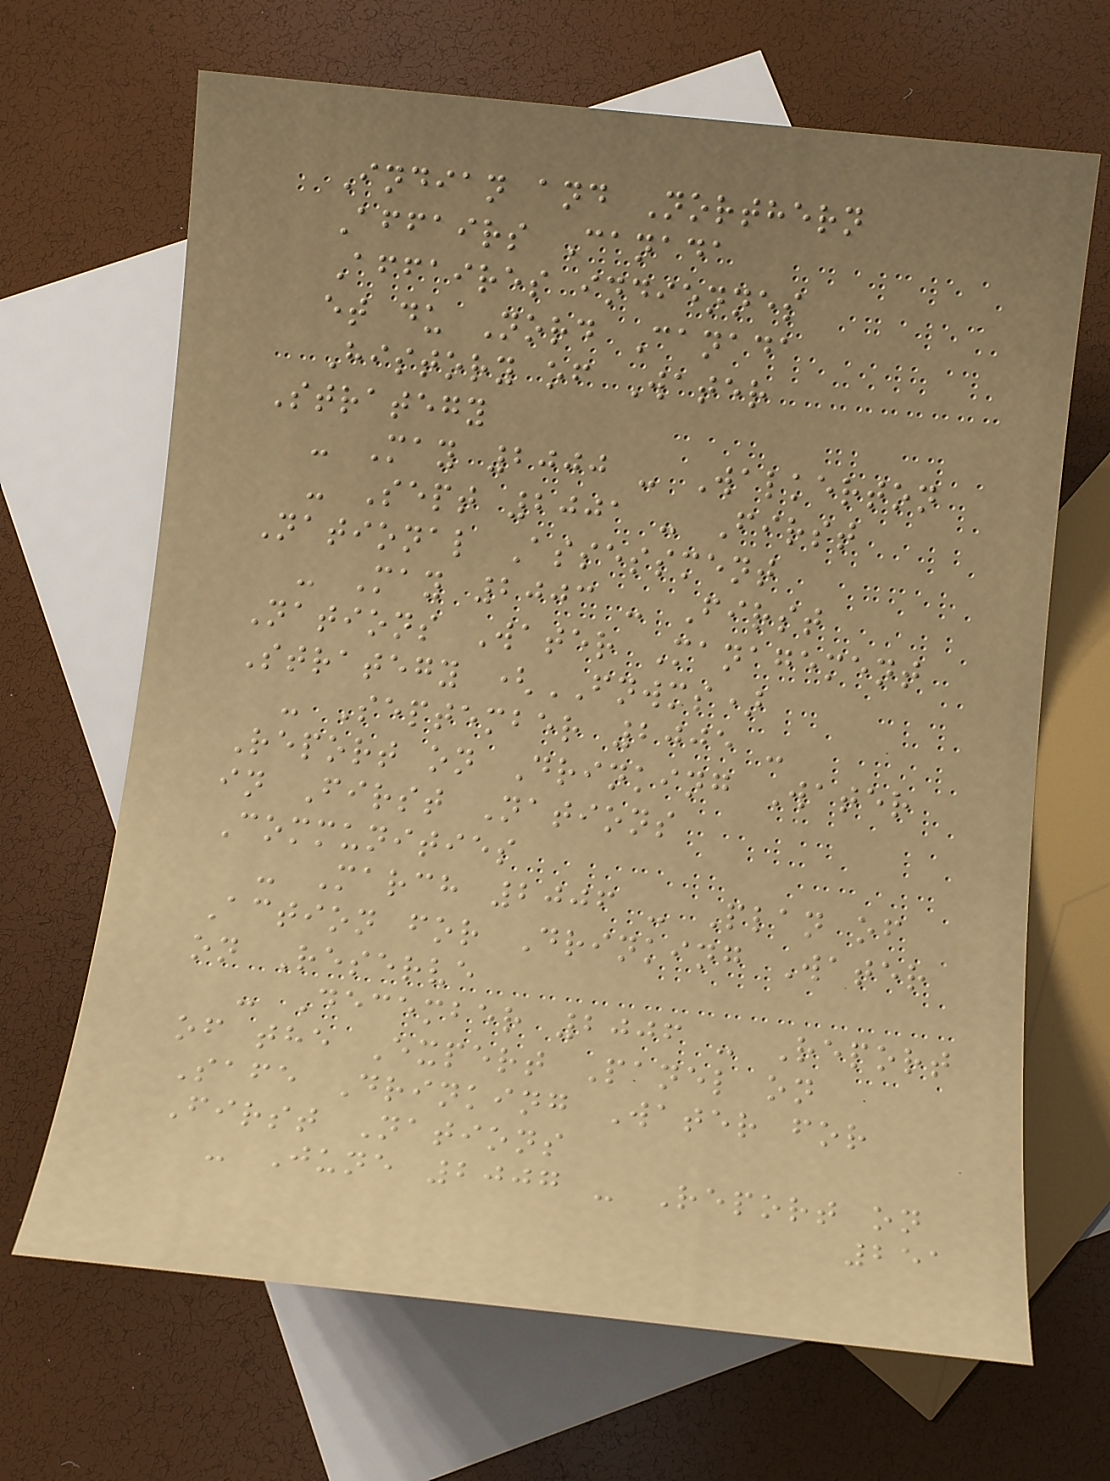Indian and Northern
Affairs Canada
Affaires indiennes
et du Nord Canada
History of Water
Strategy
- May 2000 - Walkerton
- Sept 2001 - First
National Assessment
- May 2003 - First
Nations Water Management
Strategy (FNWMS)
- September 2005 -
Report on Drinking Water
in First Nations
Communities
- March 2006 - Plan of
Action for Drinking Water
on Reserve
- December 2006 - Report
of the Expert Panel on
Safe Drinking Water for
First Nations
- June 2007 - Report on
251
